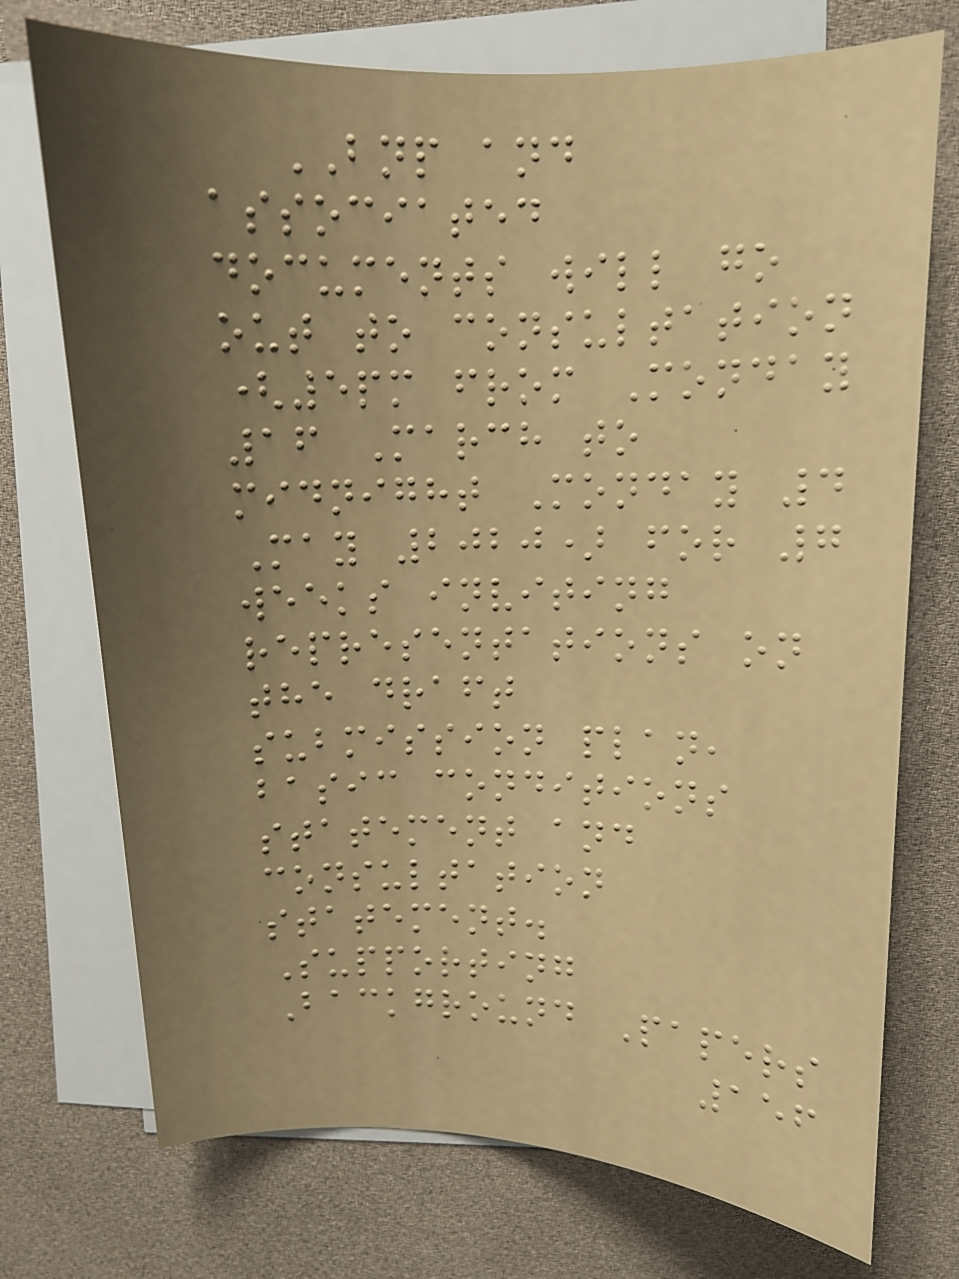BNP and
associated
documents will go
out to consultation
(5pm from Monday
16 March to
midnight Monday 4
May 2020) for 7
weeks inviting
representations on
the draft
submission plan,
basic conditions
statement and
consultation
statement.
Supporting
Background Papers
156
